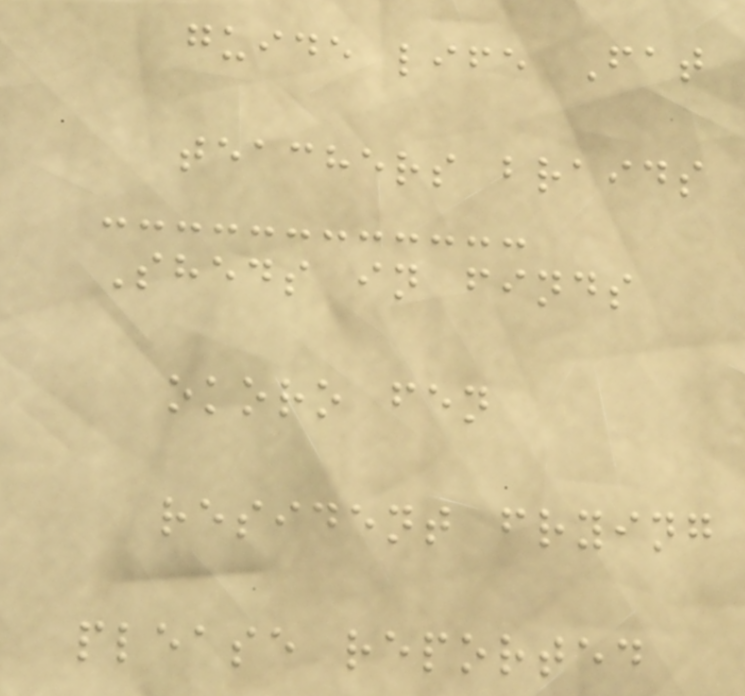guide life Fat
teachers braids
Sheds in finds
okoro fen
resident frying
please reported
